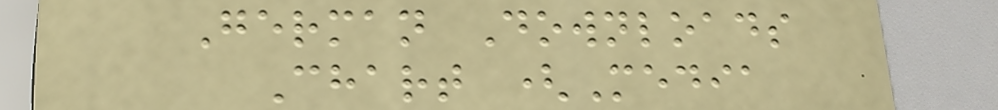German Downloads
Chart (Media
